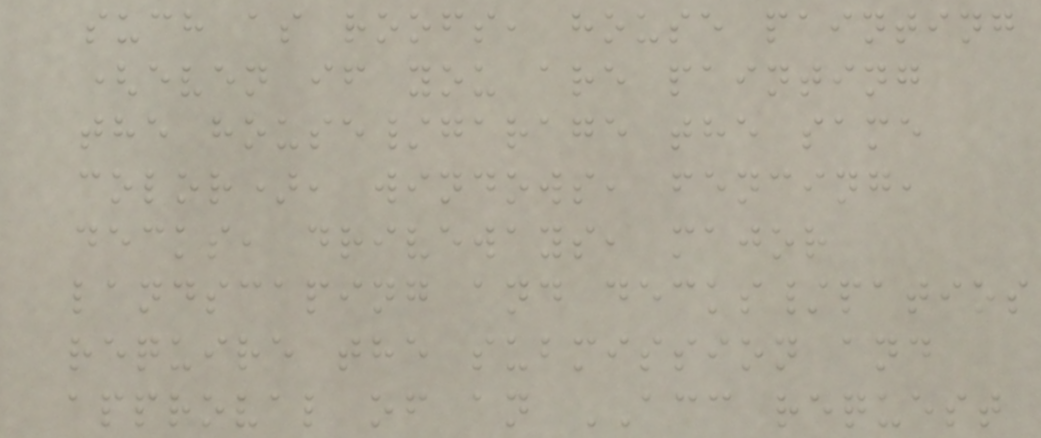such as roofs, house painting
(even if you are painting
the house/garage the same
color), windows, fencing,
decks, driveways, major
landscaping and decks/patios
require the submission and
approval of an ACC request
